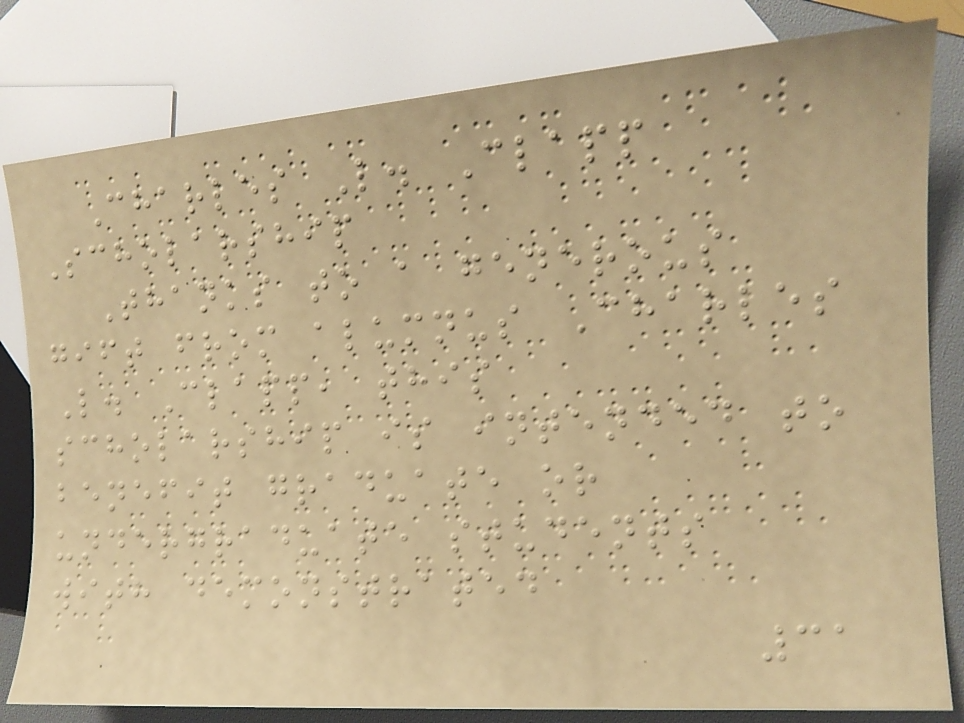Charles L. Clapp
Scholarship
Thanks to a generous
gift from alumnus Charles
L. Clapp, this
scholarship is intended to
benefit graduate or
undergraduate students
with demonstrated
31
